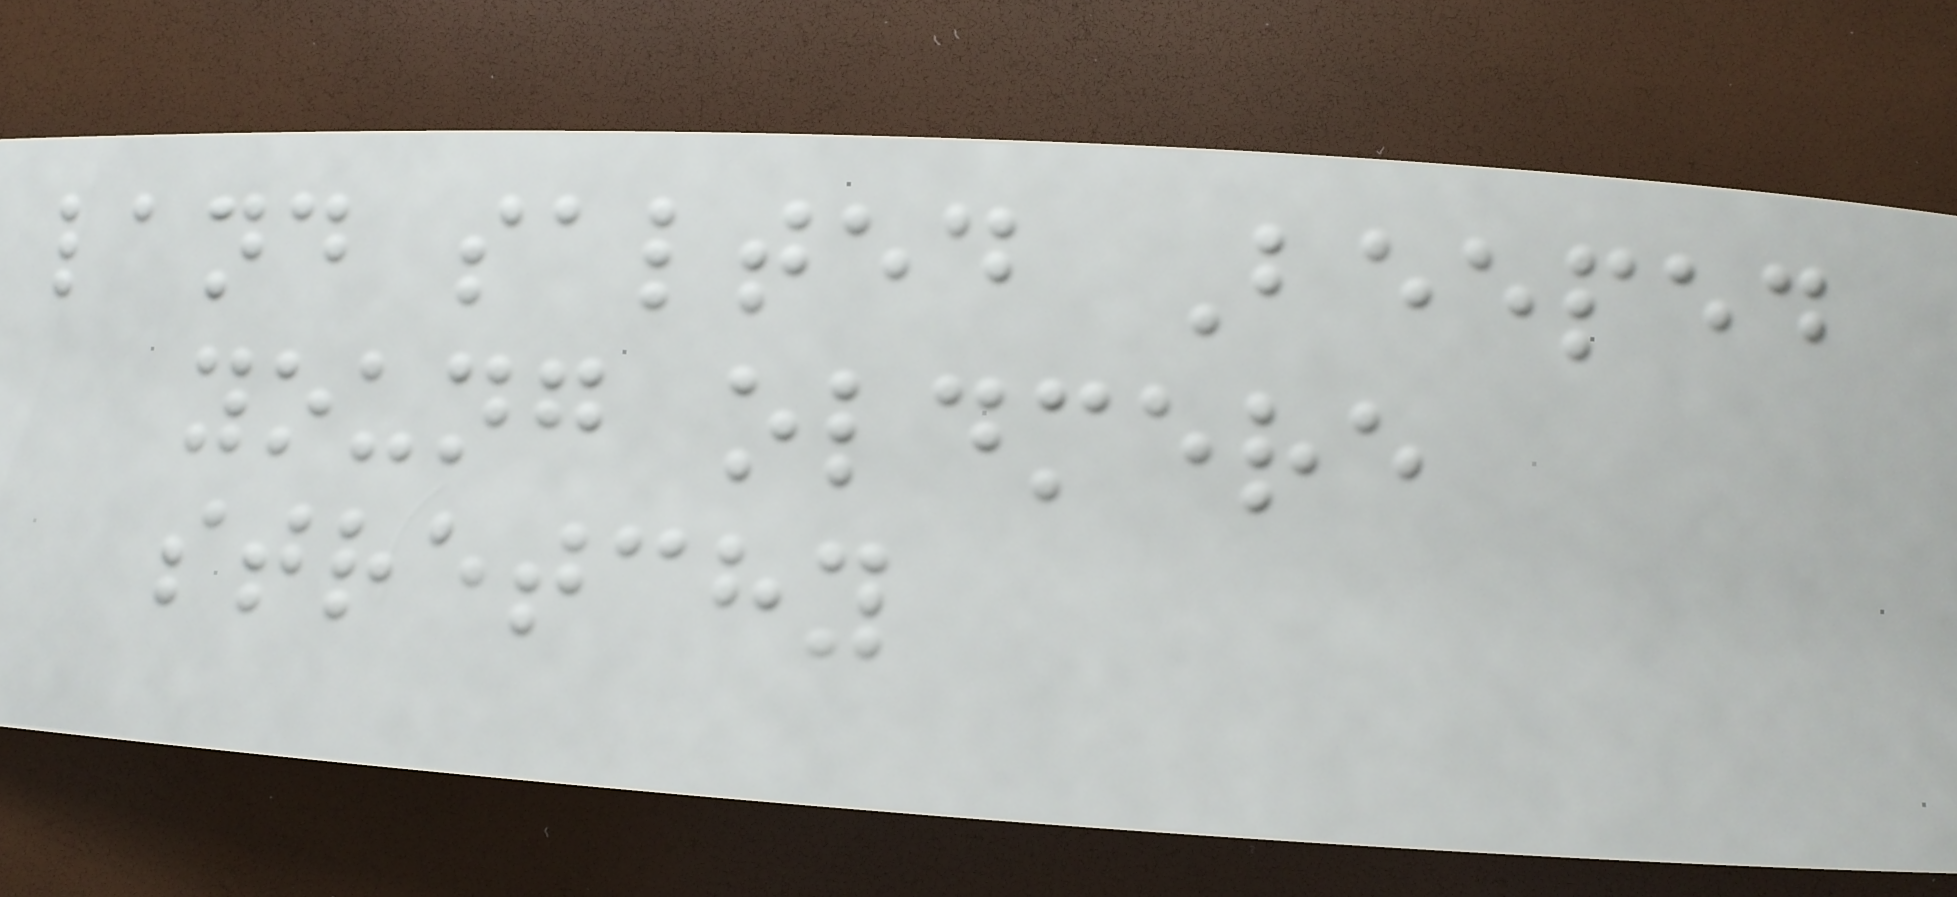land salted Beeped
young oldmere
stretchy
